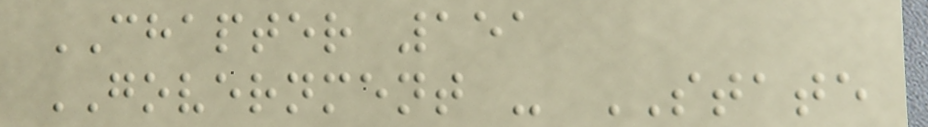CHAPTER 151
GOVERNMENT - STATE
